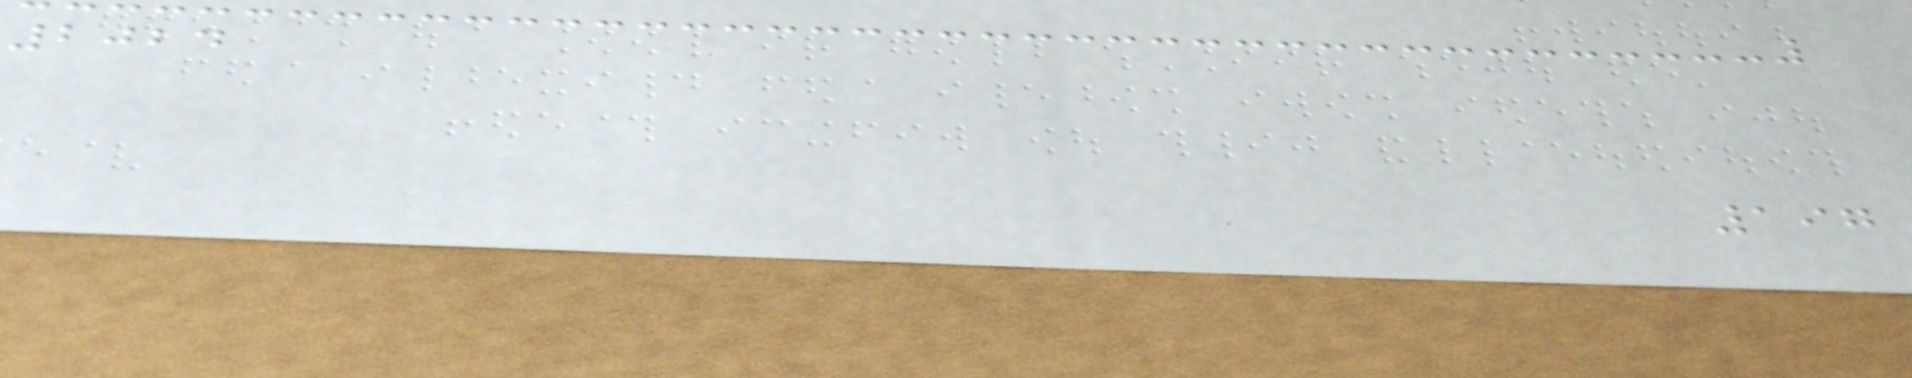2024
197
